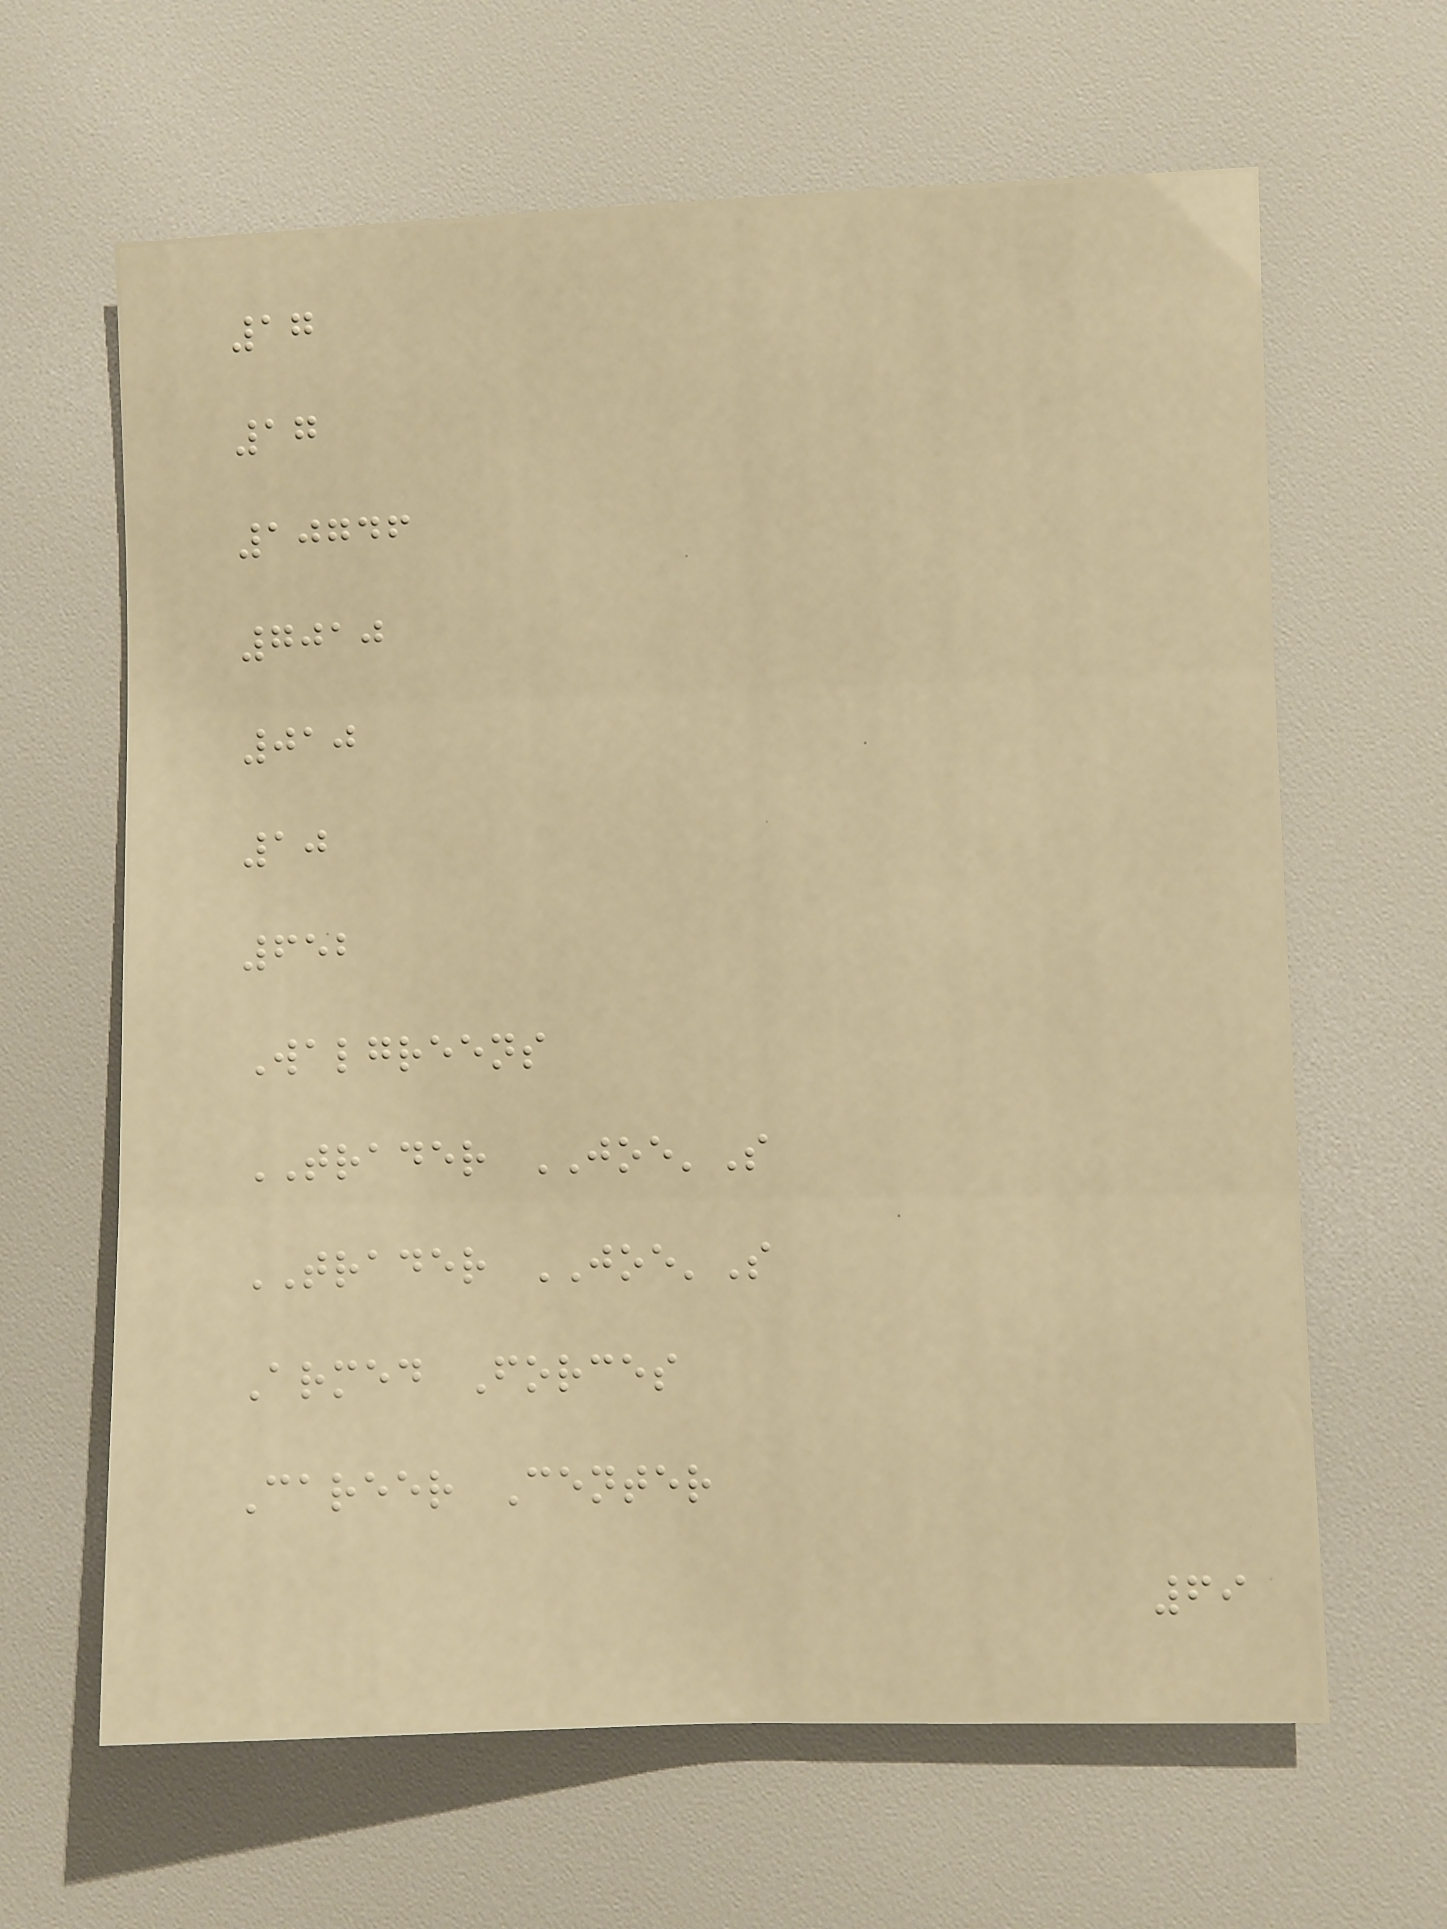17
17
10746
7010
010
10
652
Walgreens
TRADER JOE'S
TRADER JOE'S
Armed Forces
Career Center
69
